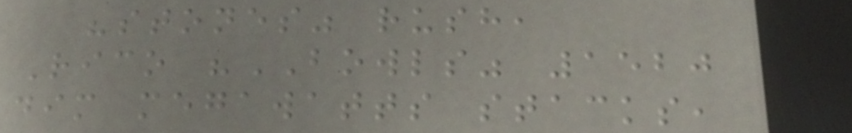"stones" rush,
Rico "BOWLS" 1520
dim megawatts stacks,
